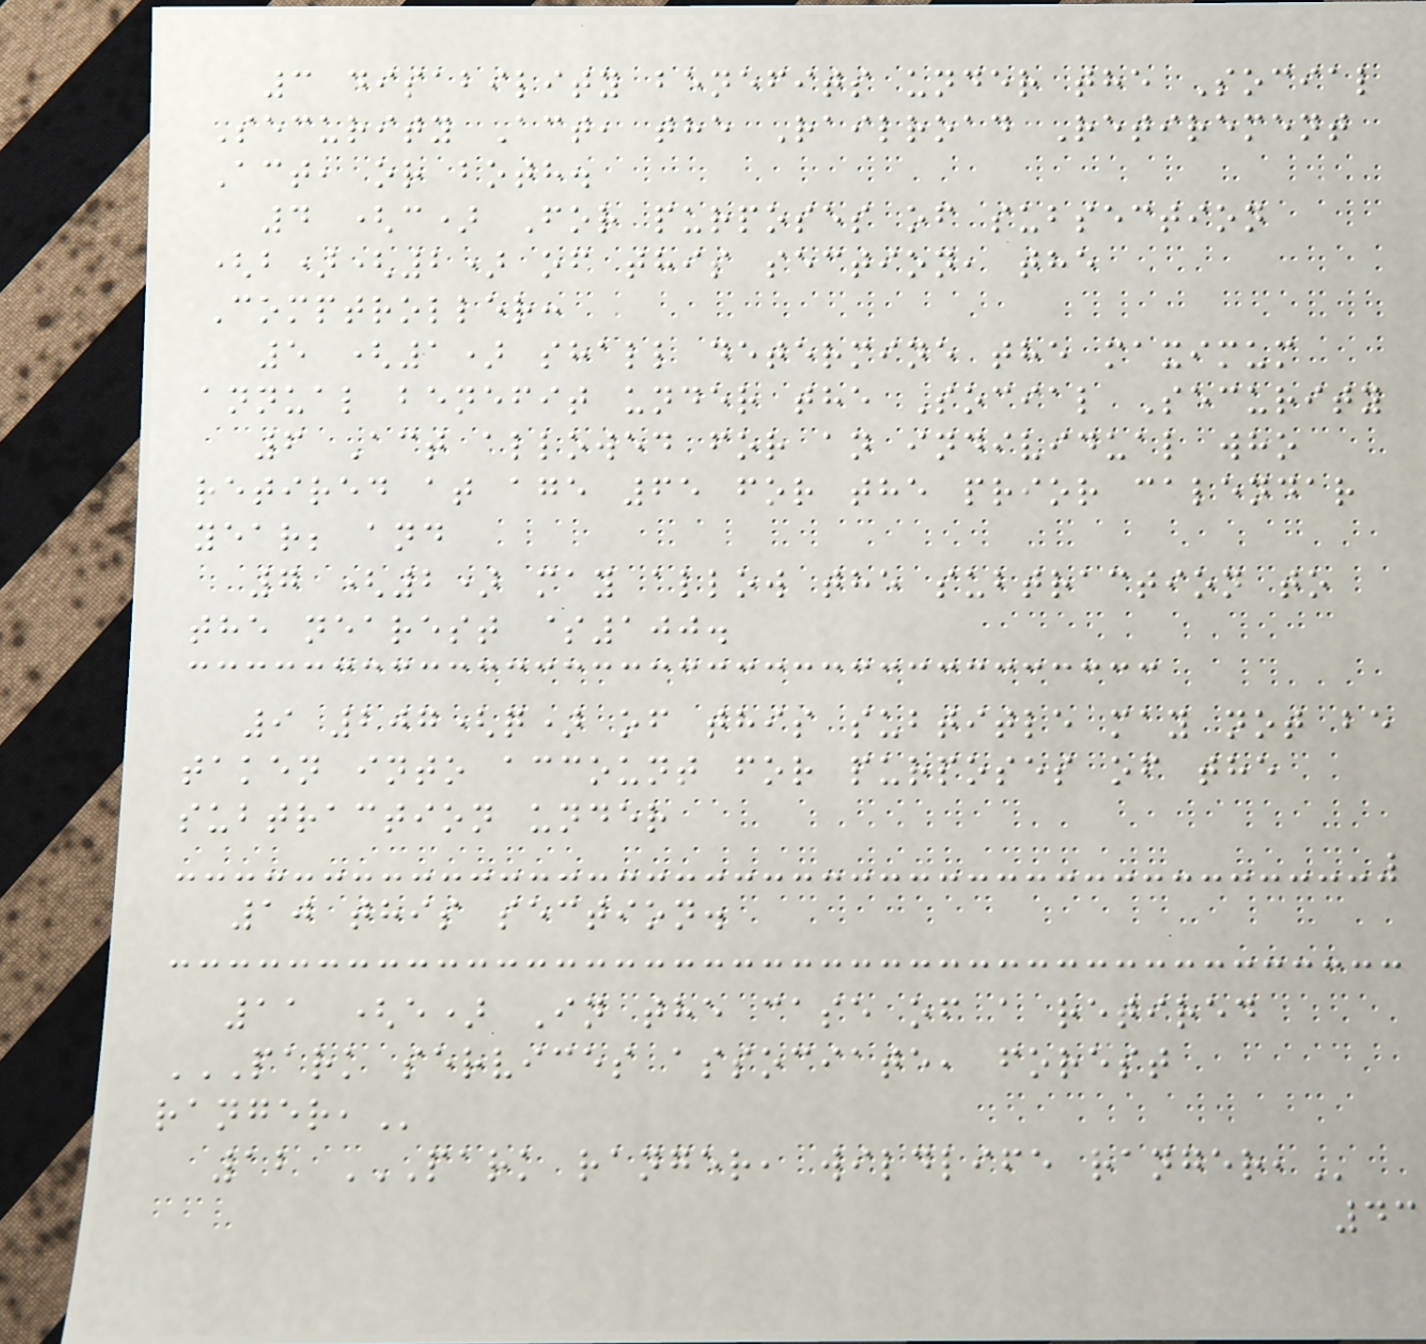3 disability benefits under the Social
Security Act, the Railroad Retirement
Act, or both.
4 (c) For purposes of subsection
(b)(2) of this section, the
Comptroller:
5 (1) shall determine the maximum
annual benefit under the Social Security
6 Act allowed for an individual who
retired at age 65 for the prior calendar
year; and
7 (2) may allow the subtraction to
the nearest $100.
9 207(q) of this subtitle may not be
taken into account for purposes of the
subtraction under
10 this section.
11 (e) In the case of a retired
PARK SERVICES ASSOCIATE, FOREST
RANGER,
12 PARK RANGER, WILDLIFE RANGER,
43
